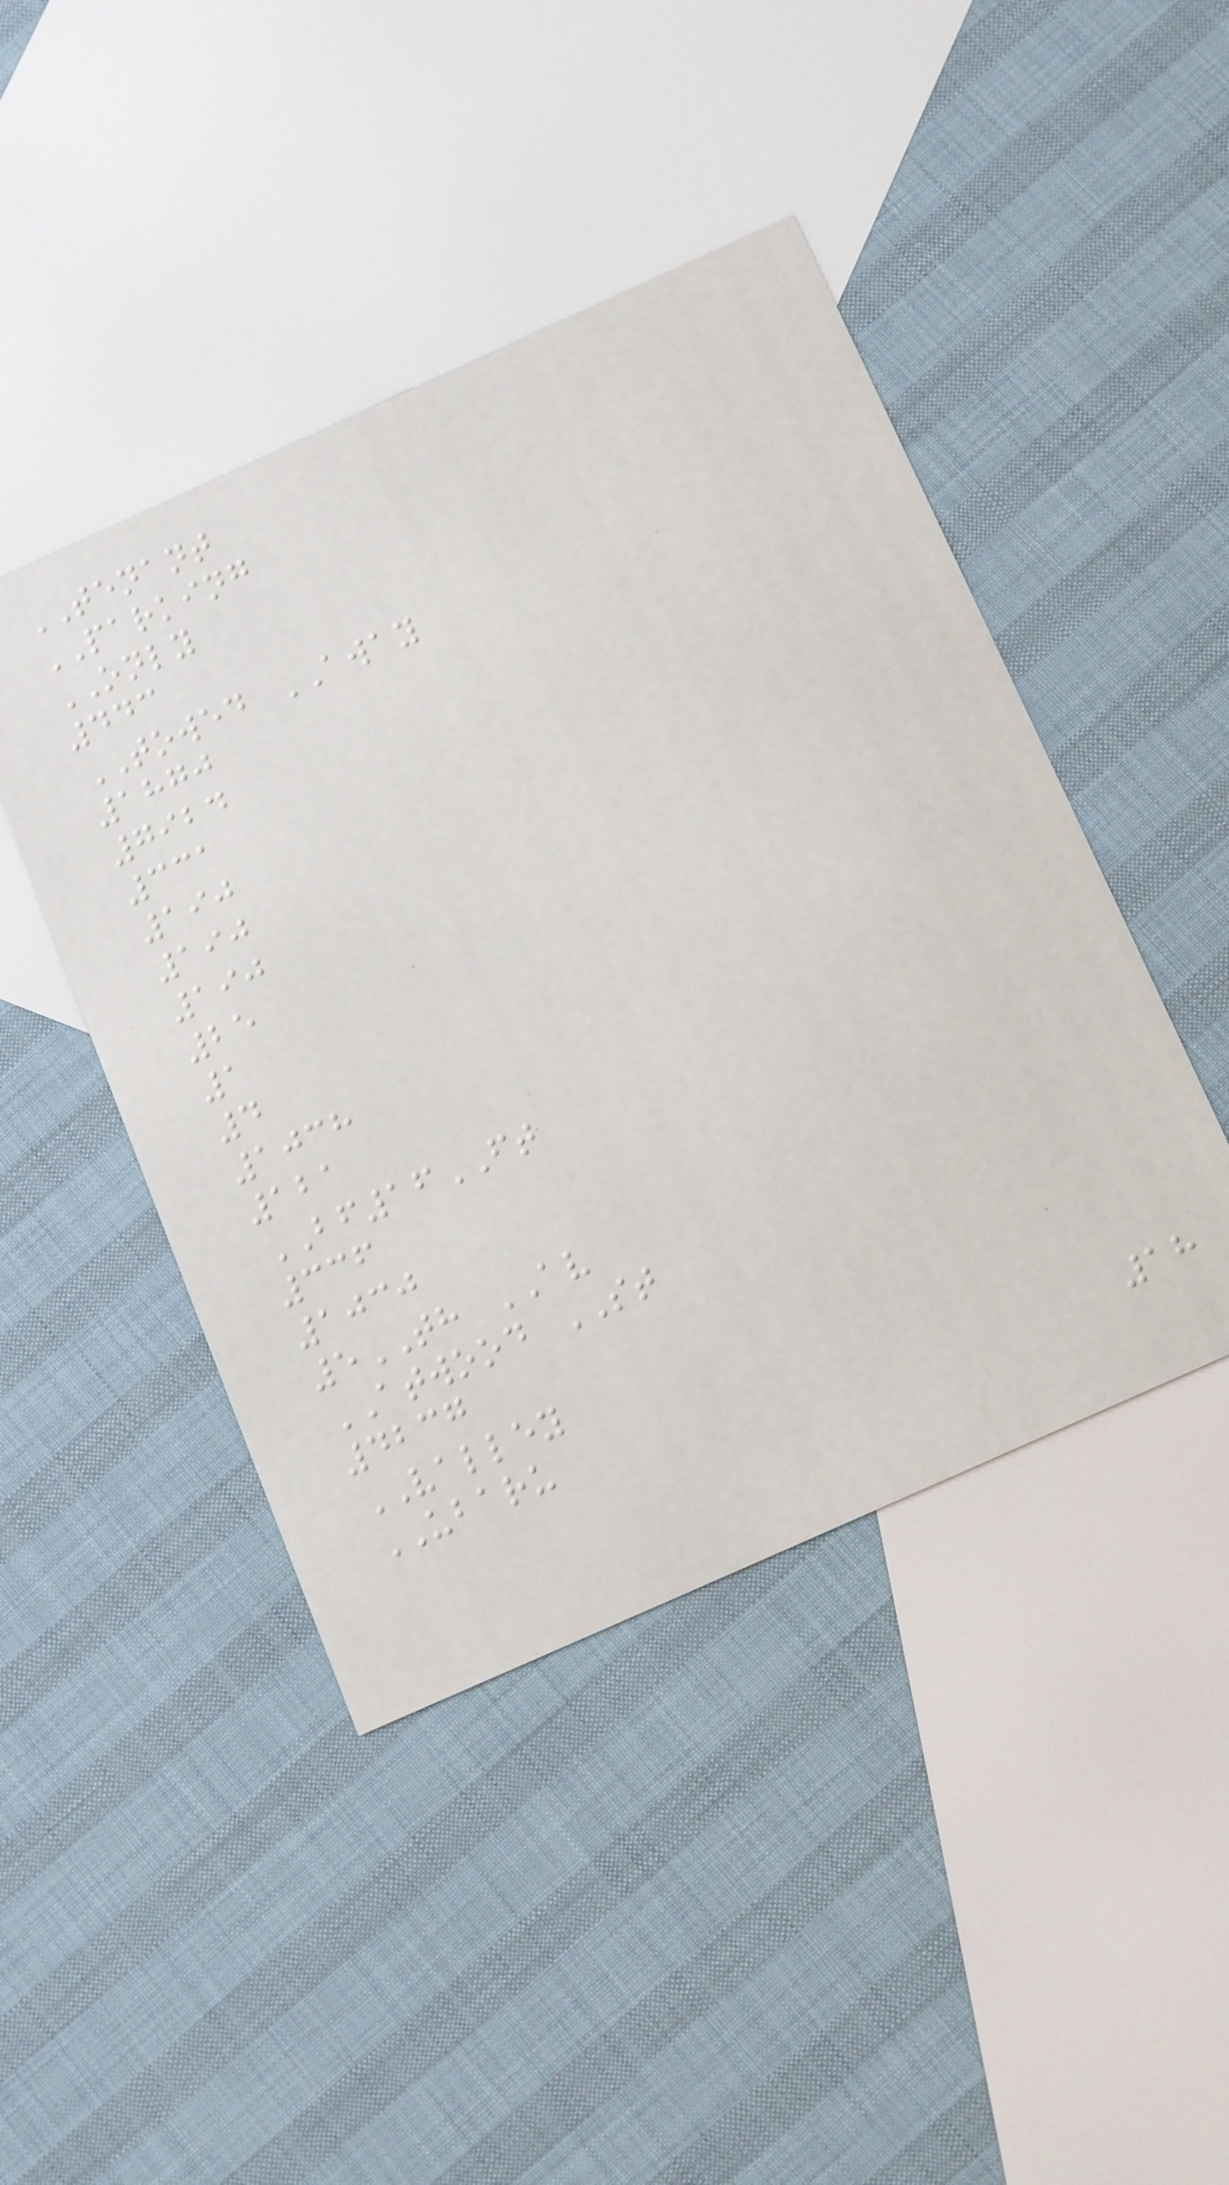TENANT
PARKING
ONLY
443
TOWED AWAY
1870
7924
331
190
190
190
25
1
4
1038
121
BF16FT
336
1030
5TH AV
ATWOOD ST
4237
VALLEY
UBARU
18
